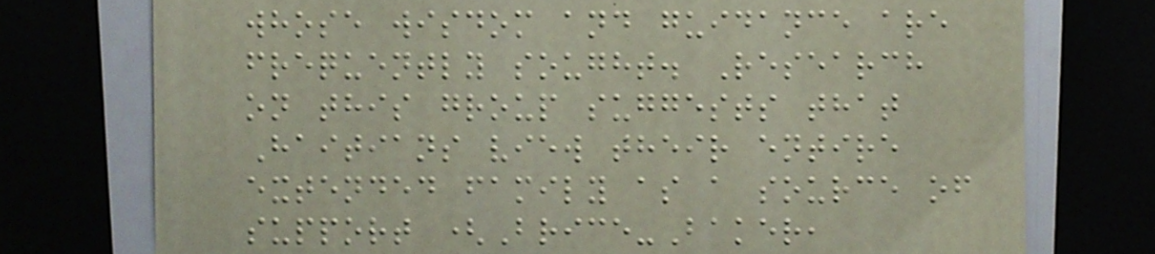whose wisdom and guidance are
frequently sought. Research
on this group suggests that
Haitians view their entire
extended family as a source of
support (Brice-Baker,
